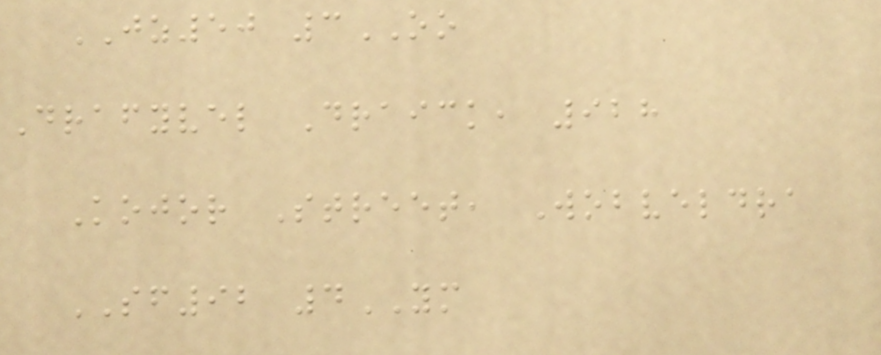JZ50 3OO
Drafyvel Draick, 928
Kojor Street, Wobveldra
SF92 4YM
